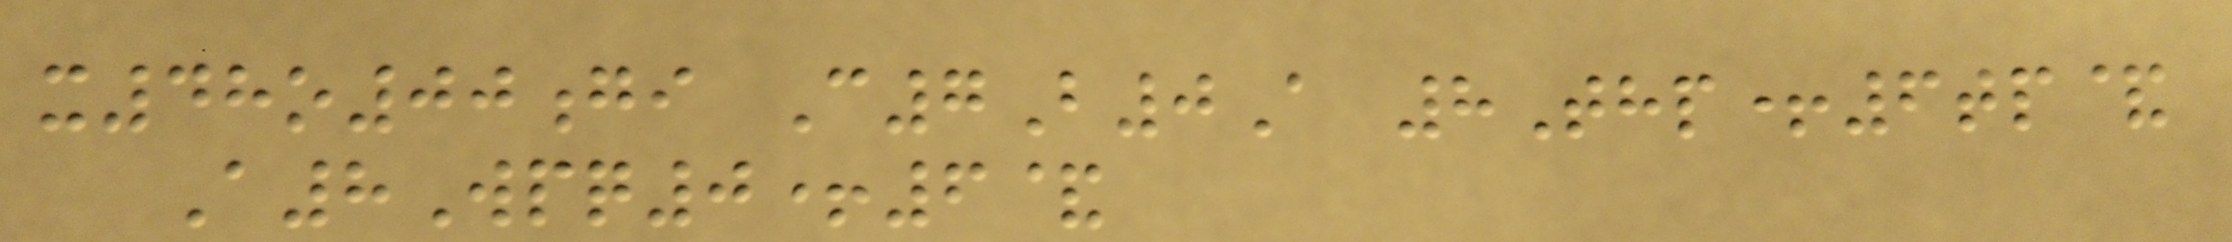x48o00gi C7B0A 8Thp+6tp&
A8Wpq0+6&
